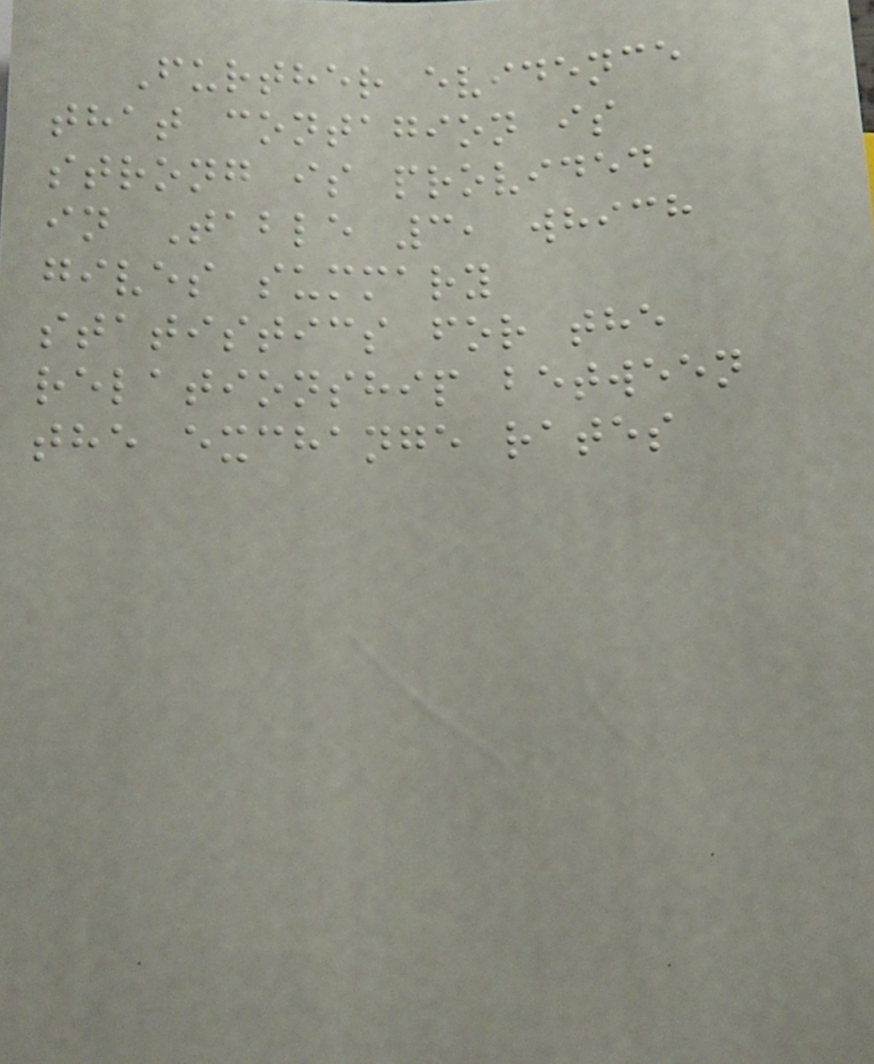Further evidence
that contagion is
strong is provided
in Table 3, which
gives summary
statistics for the
relationship between
the exchange rates
